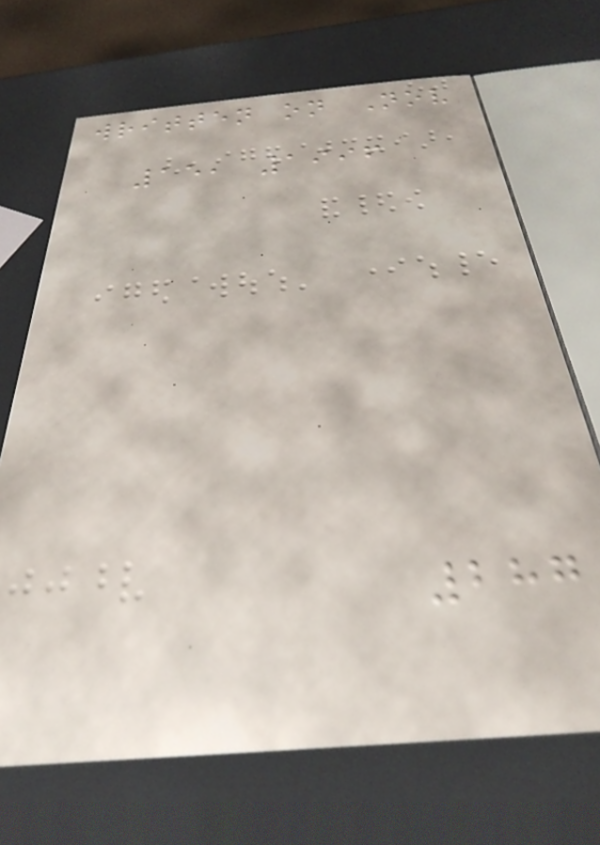written on Nov
15, 1996
287
